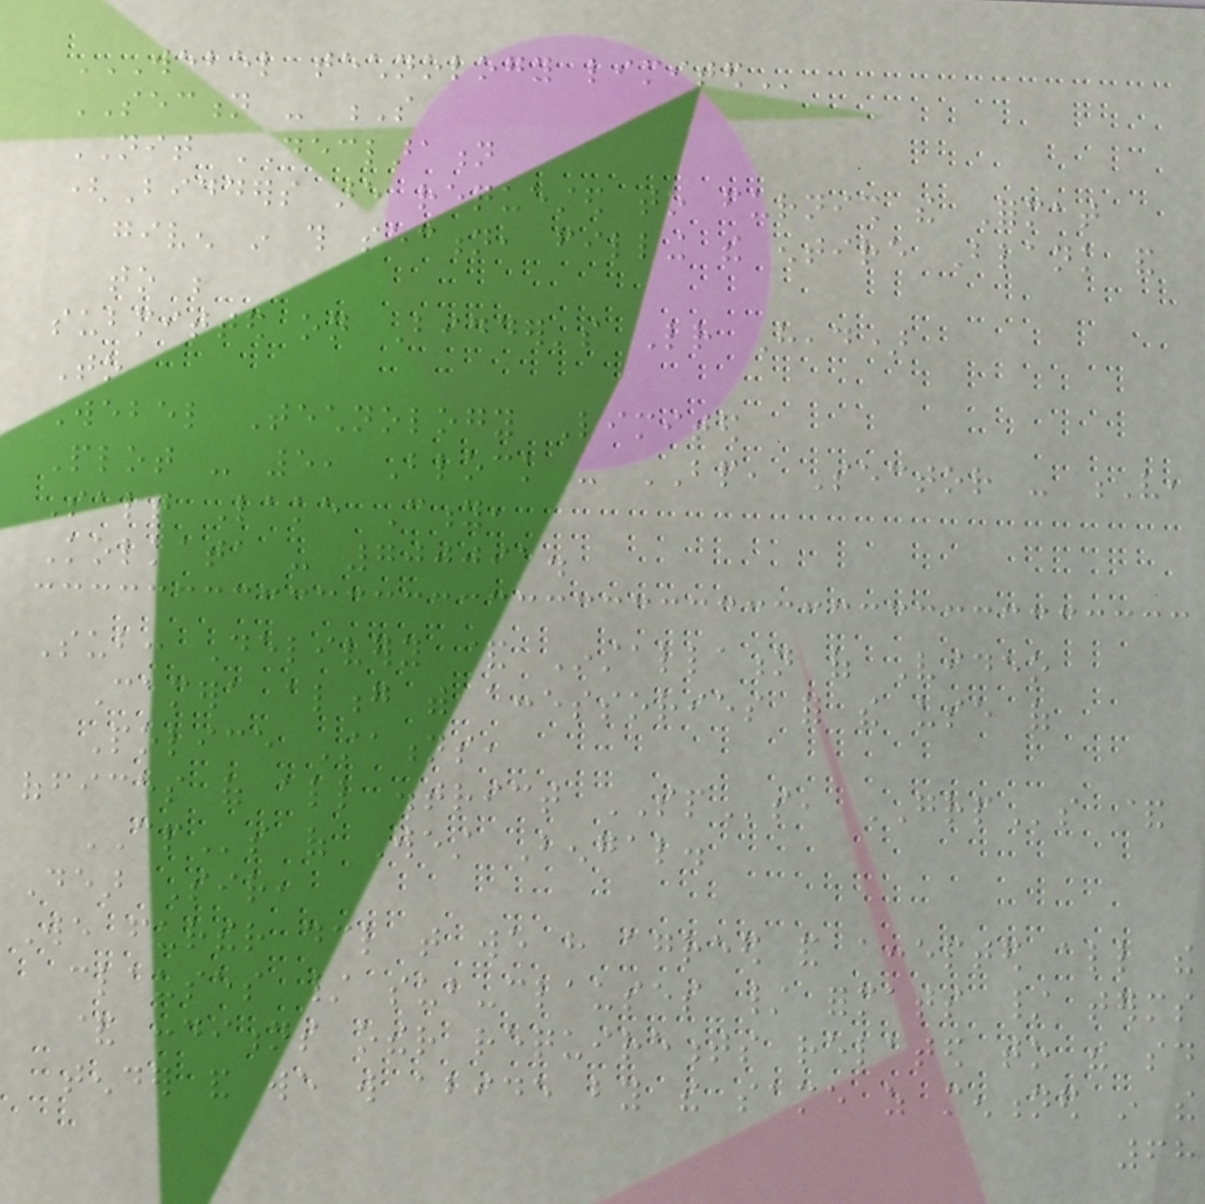WEBEL TECHNOLOGY LIMITED
SECTION - S
NIT DECLARATION
(Bidders are requested to furnish the Format
given in this section, filling the entire Blank and
to be
submitted on Bidder's Letter Head)
To
Webel Technology Limited
Plot - 5, Block - BP, Sector - V,
Salt Lake City,
Kolkata - 700091.
Sub: Delivery & Installation of Video
Camera along with accessories for the use of
Police Stations,
offices of all district SPs, GRPs &
CPs of West Bengal.
Dear Sir,
We further declare that we have agreed and accepted all the
clauses / sub-clauses / formats / terms
& conditions other requirements related to the said
tender and we will abide by the same as mentioned in the
68
